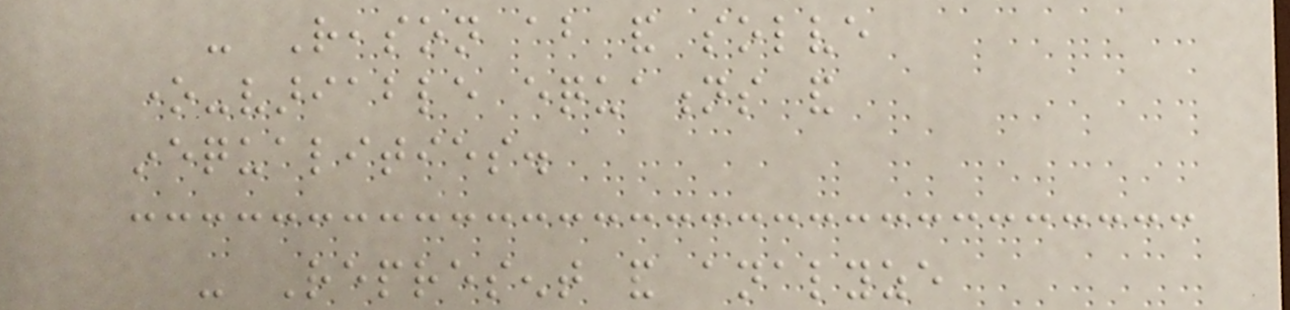- Reason about and solve
one-variable equations and
inequalities.
- Represent and analyze
